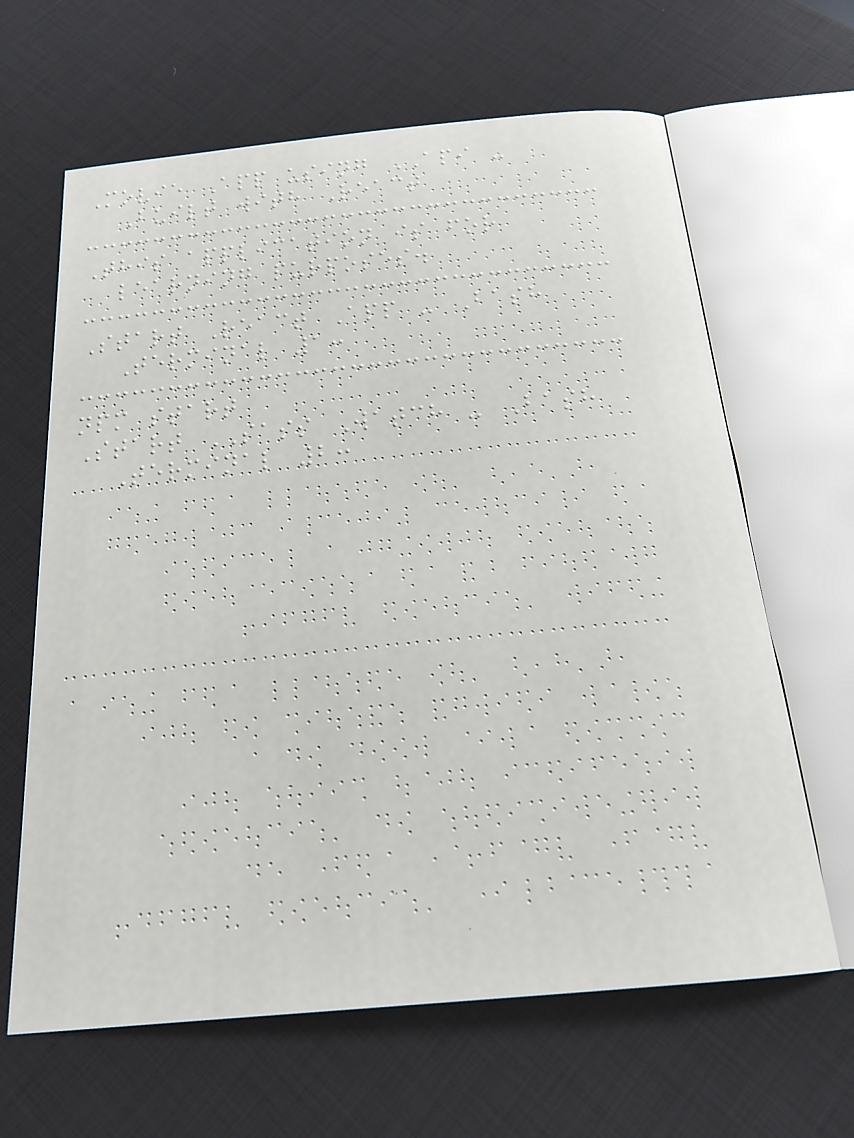Movie App using API -
Built with React
This application is for
learning purposes.
Start React App - Bash
Terminal 1:
npm start
Start SASS Watch - Bash
Terminal 2:
